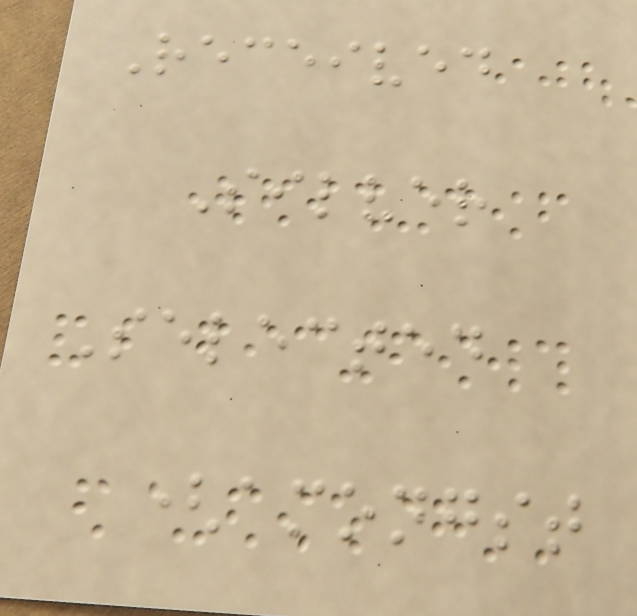Received
Silver
Selected
(amongst
